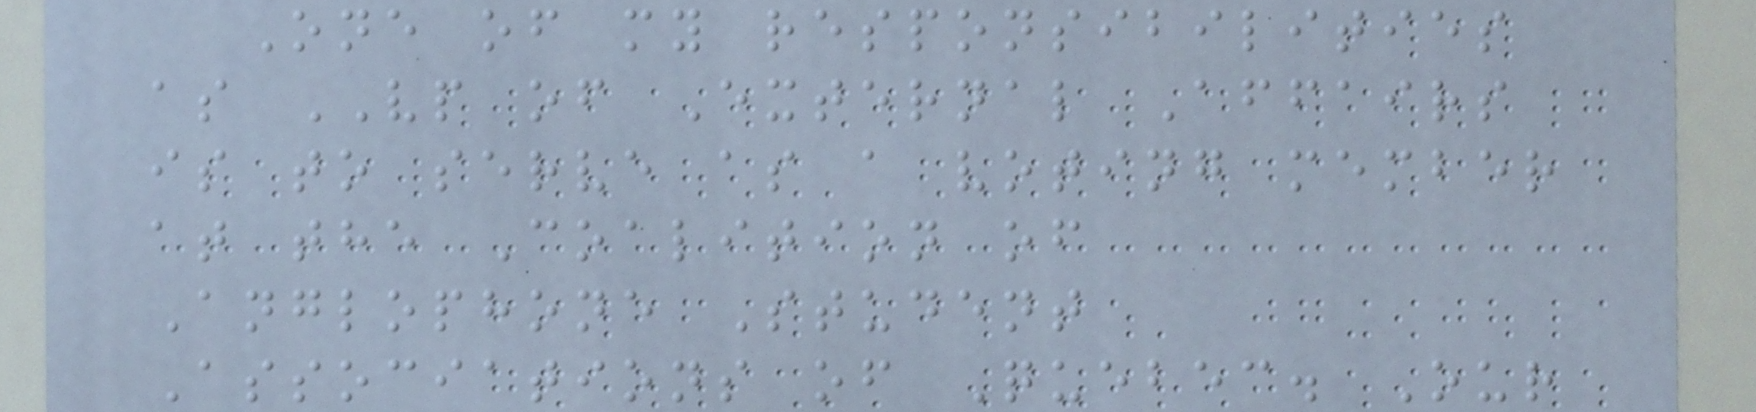One of my responsibilities
as VP of External Affairs
is to serve as a voting member
at the Coalition of
Anglophone Student
Associations of Quebec. Our
